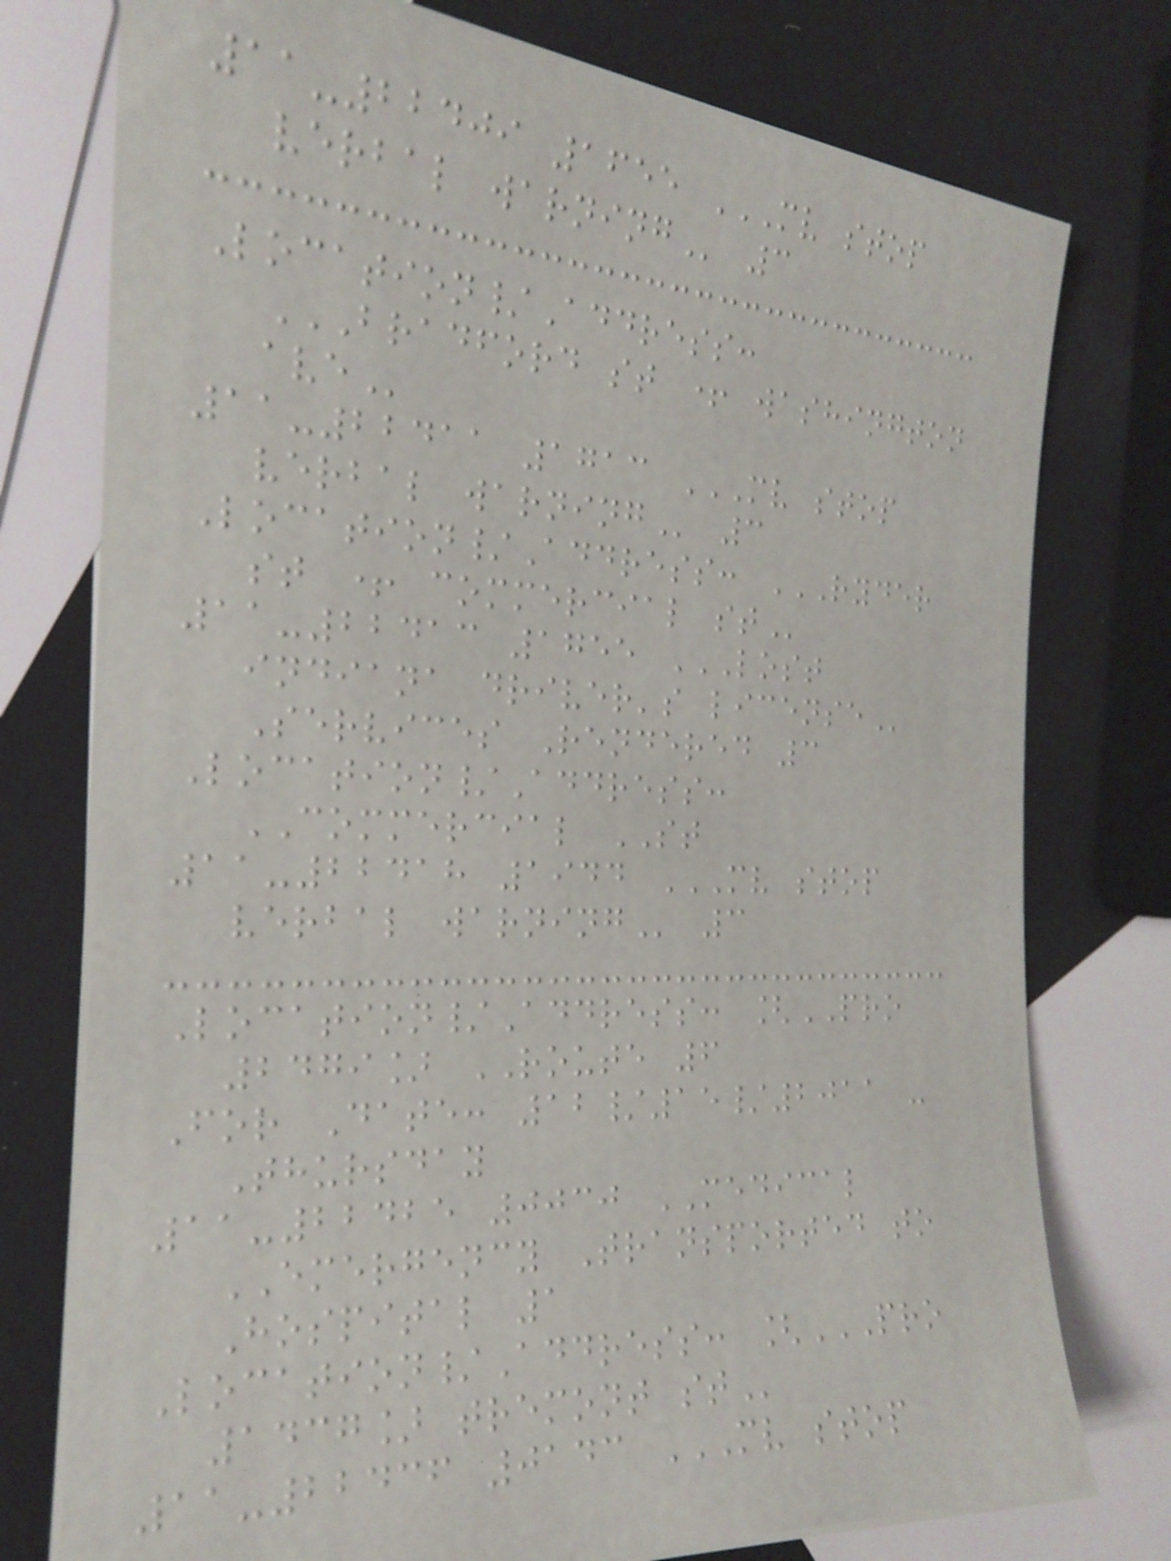11-22409 1655 MV STOP
VERBAL WARNING 3
Location/Address:
BRADFORD ST + WASHINGTON
AVE
11-22411 1713 MV STOP
VERBAL WARNING 3
Location/Address: RYDER
ST + COMMERCIAL ST
11-22413 1755 LOST
INDIANA DRIVER'S LICENSE
Services Rendered 3
Location/Address:
COMMERCIAL ST
11-22418 1944 MV STOP
VERBAL WARNING 3
Location/Address: [PRO
2479] ROUTE 6
For Date: 12/15/2011 -
Thursday
11-22425 0030 MEDICAL
EMERGENCY Transported to
Hospital 1
Location/Address: [PRO
1437] TREMONT ST
11-22436 0143 MV STOP
